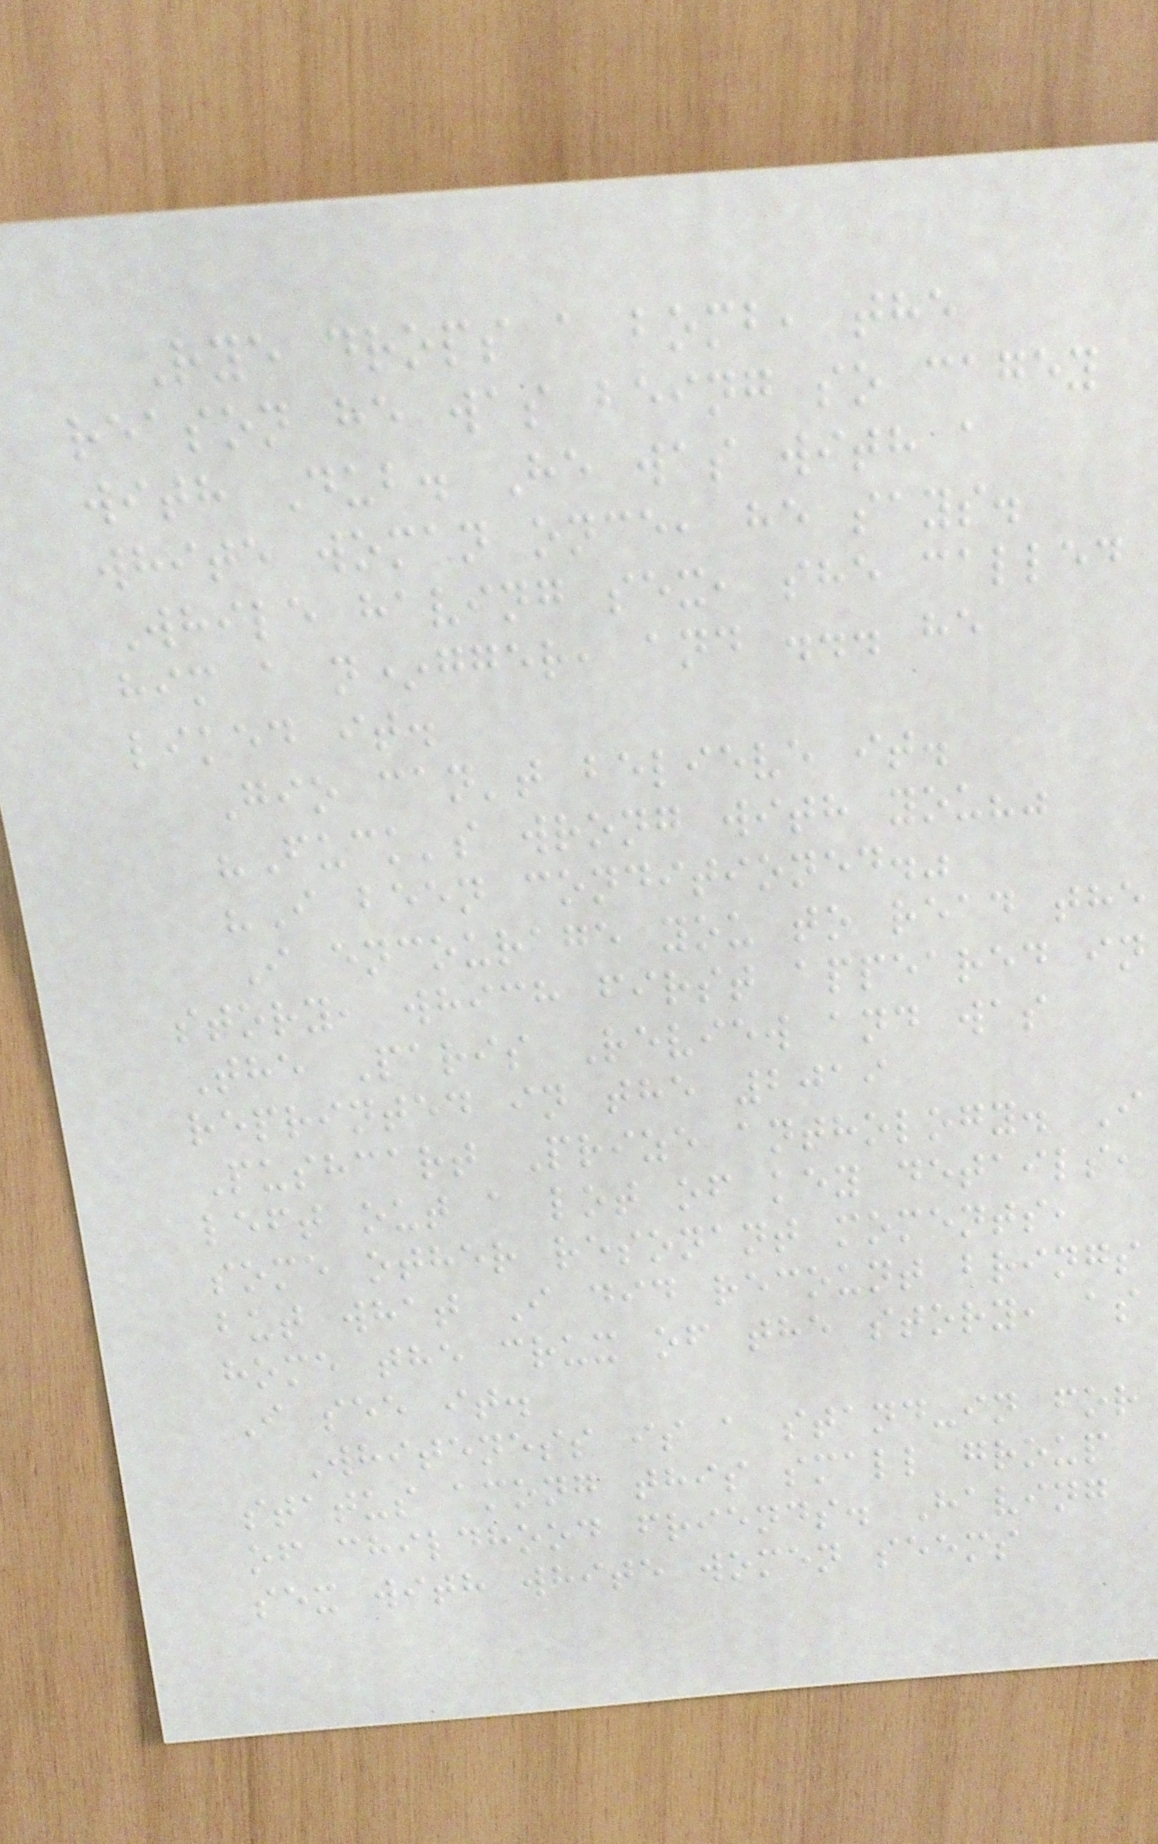Rye drops a bomb, the
reason he was being so cagey
with Dub. He was with a
white woman once, he says.
While having sex, she called
him a n*gger, and ... he
liked it.
Gio can't believe it.
"Fuck's wrong with you?"
"I been conditioned."
I encourage you to read the
story, which first appeared in
The Paris Review and was
reprinted in the 2019
Pushcart Prize anthology. I
left out a lot of key details,
some other resonant moments,
but what I did recount brings
home the crux of the story, as
I see it.
Whiteness is a stand-in for
status among this small group
of childhood friends. Having
sex with white women seems
